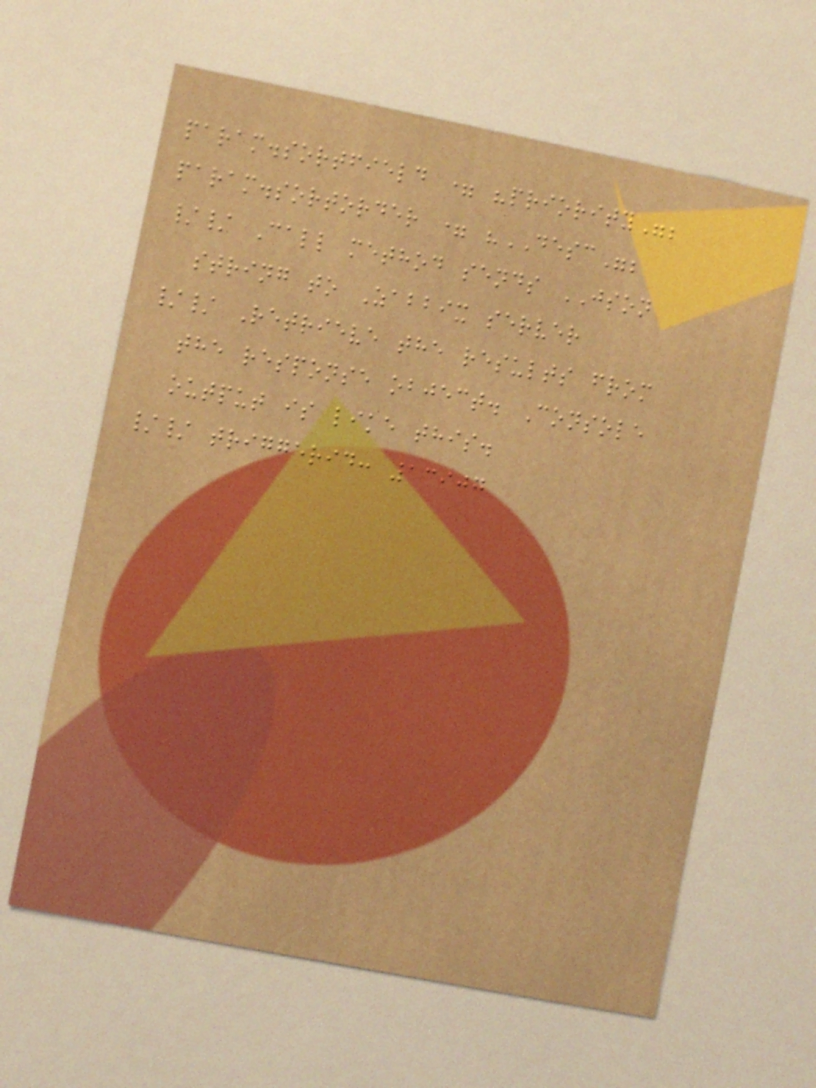param.sortfield = "priority";
param.sortorder = "DESC";
// Call method sends JSON
string to Zabbix server
// Retrieve the results from
the response object. Console
output is like this.
// triggerid: 13907
